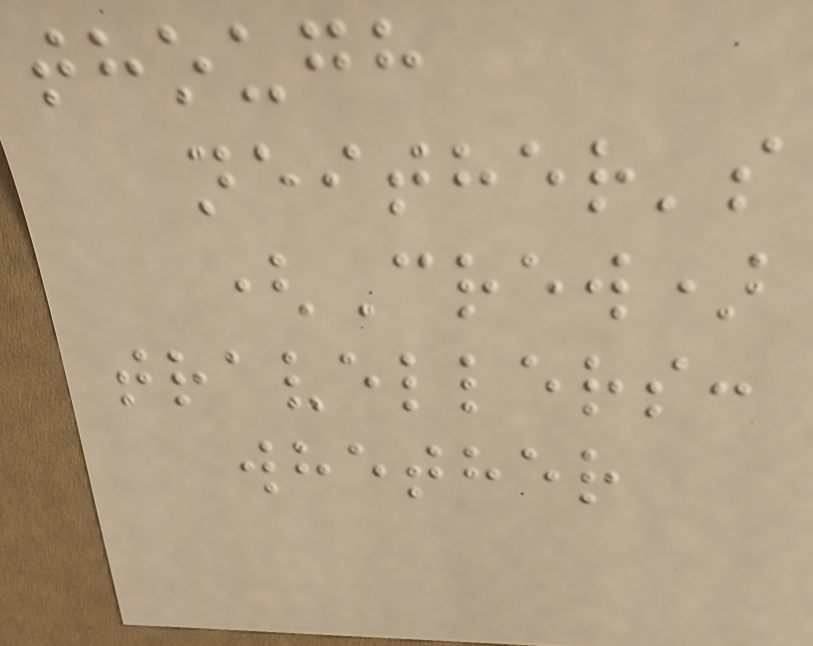though
neither's
(Crew)
travellers:
whether
